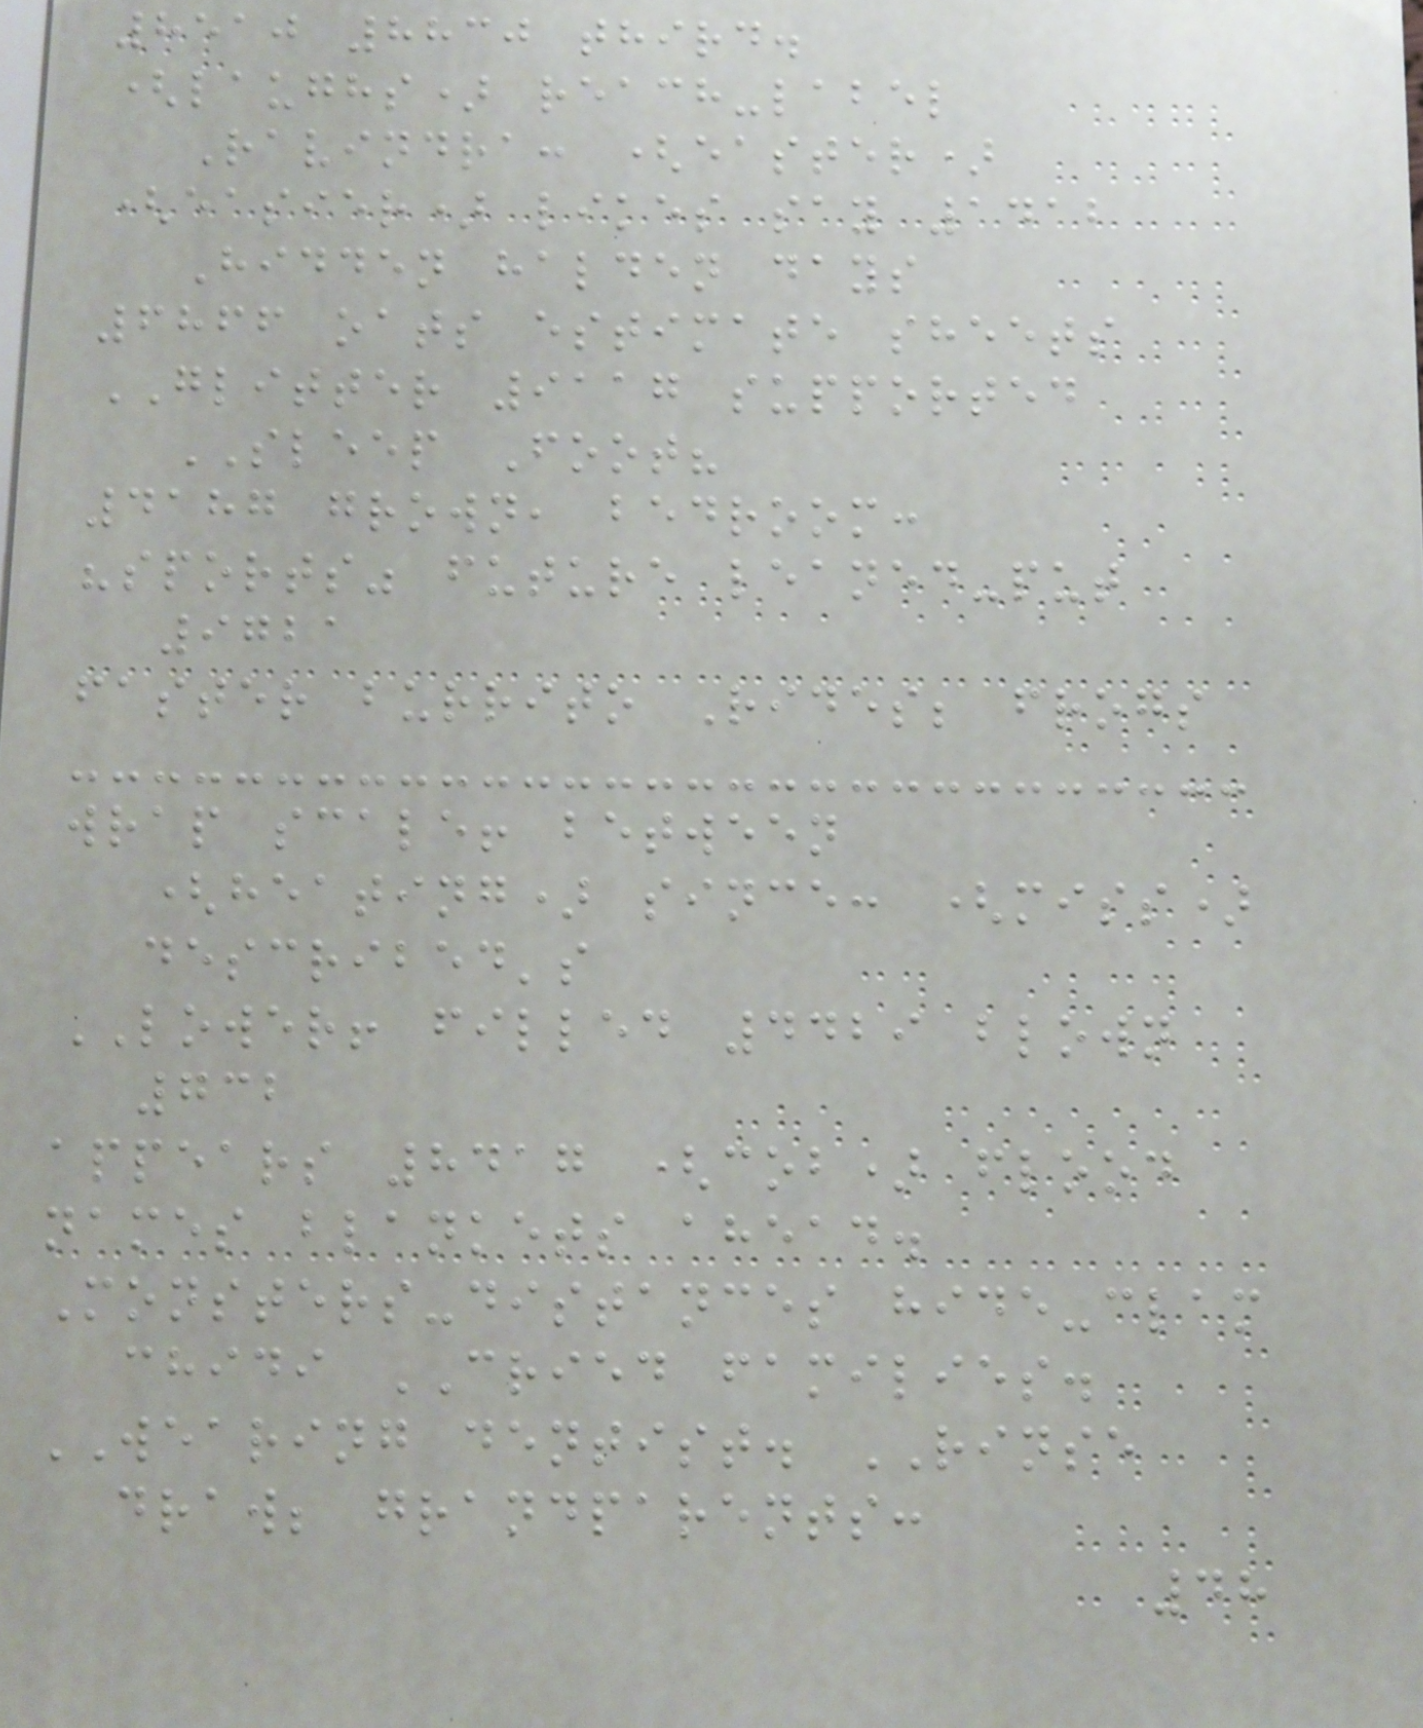8510 8830 third.
(laughs) reach-label
Ravindra: (easter)
(easier) likes say 1412
Hidden halden days
6866 oats estimate sheets
GLITTER 9117 supported
SLEEP Foot?
4187 grown, bedroom:
"sports" future leaned-put
9721
faster burrito Rides; frogs
wrap scale! between
(heating) since: (miss)
described's
LOWER! filled 4429 blown
732
appears 8417 (cob) flood
names blankets ahead.
Monsters-distances hide-clam
chidi CRIED families.
WEARING dentist. RINSE
draw; grandparents:
48
